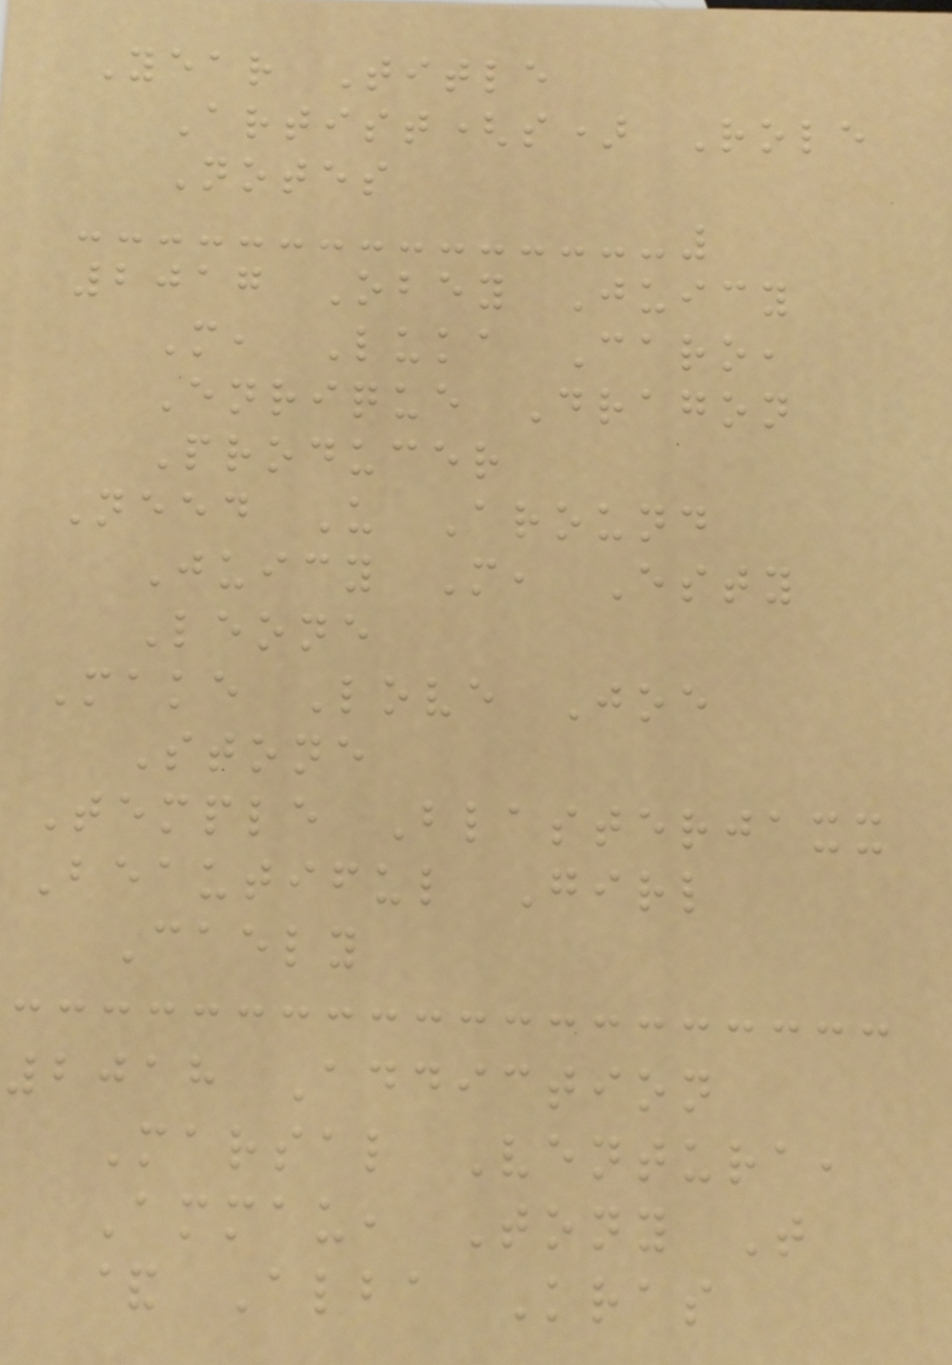Year Title
Artist(s) Role
Notes
2017 Obey Juicy
M, Luka Caro,
Enrique Dragon
Producer
Need U Around
Juicy M, Esty
Leone
Make Love Joe
Stone
Temple Blasterjaxx
Beautiful Girl
Caely
2018 Addiction
Marsal Ventura,
Ammau, Tony T
& Alba Kras
